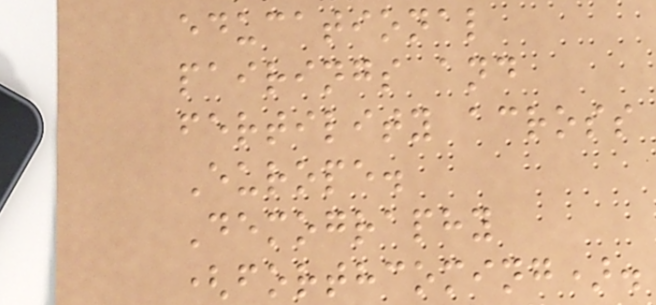educational
pairings and
fertility across
Europe.
Demography
(forthcoming).
